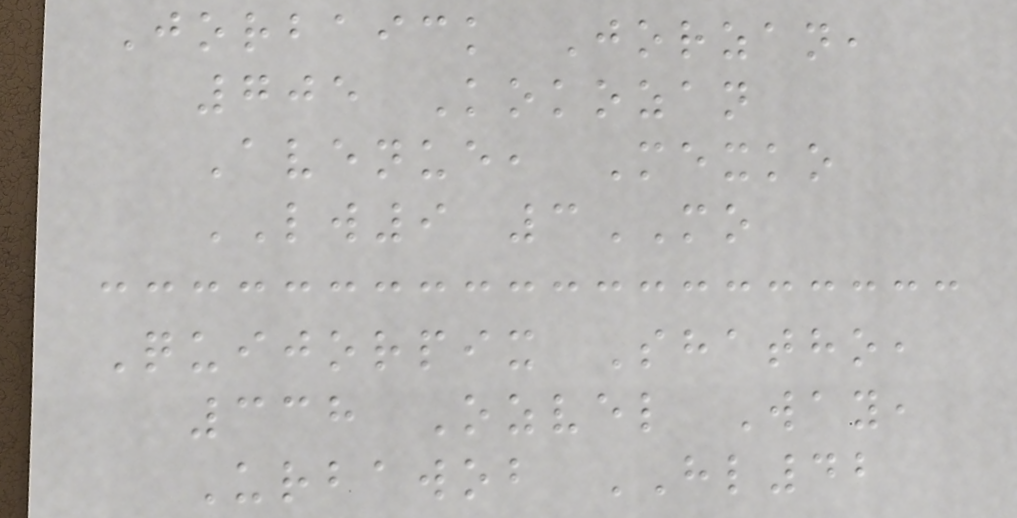Jorbaick Jorzan,
705 Kokozan
Avenue, Mexko
LW9 3MO
Quijorpix Shatho,
338 Ozvel Way,
Urbawob HL42
